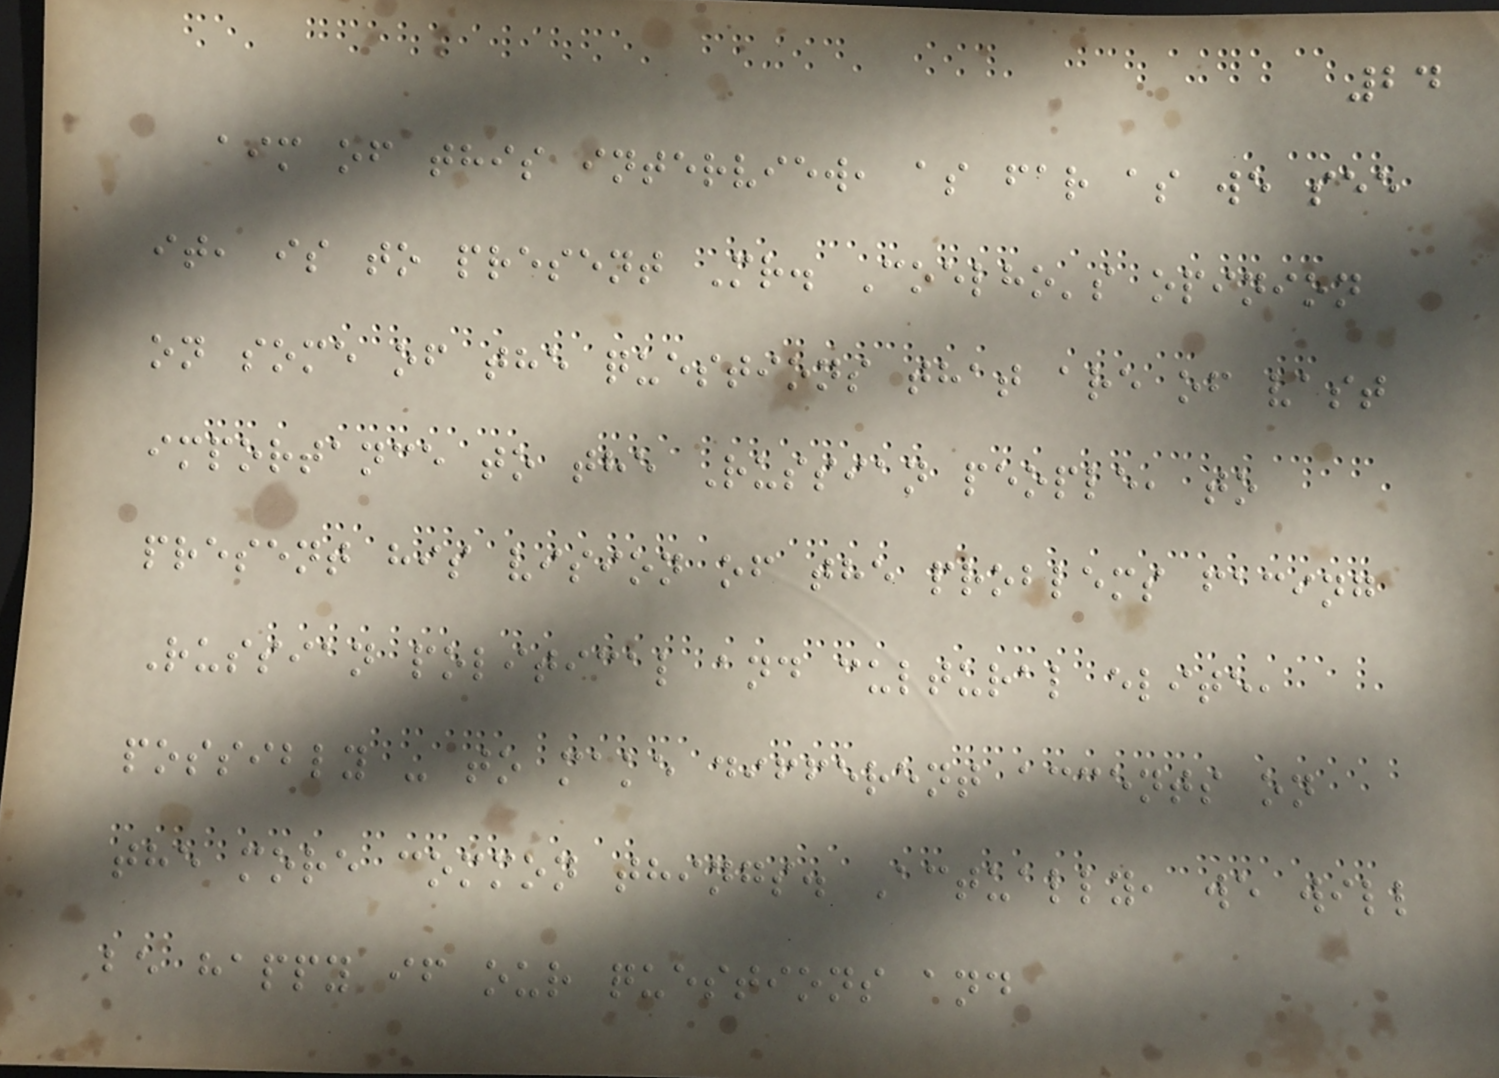24
aim of this interview, as far as we see
it, is to present Mr. Coelho's opinion
on some of the questions that are of vast
importance to the Russian people, to
present his vision of the problems facing
Russian political and cultural elite,
possibly - to make different accents on
the more common things. Actually, we will
be happy if our questions and
